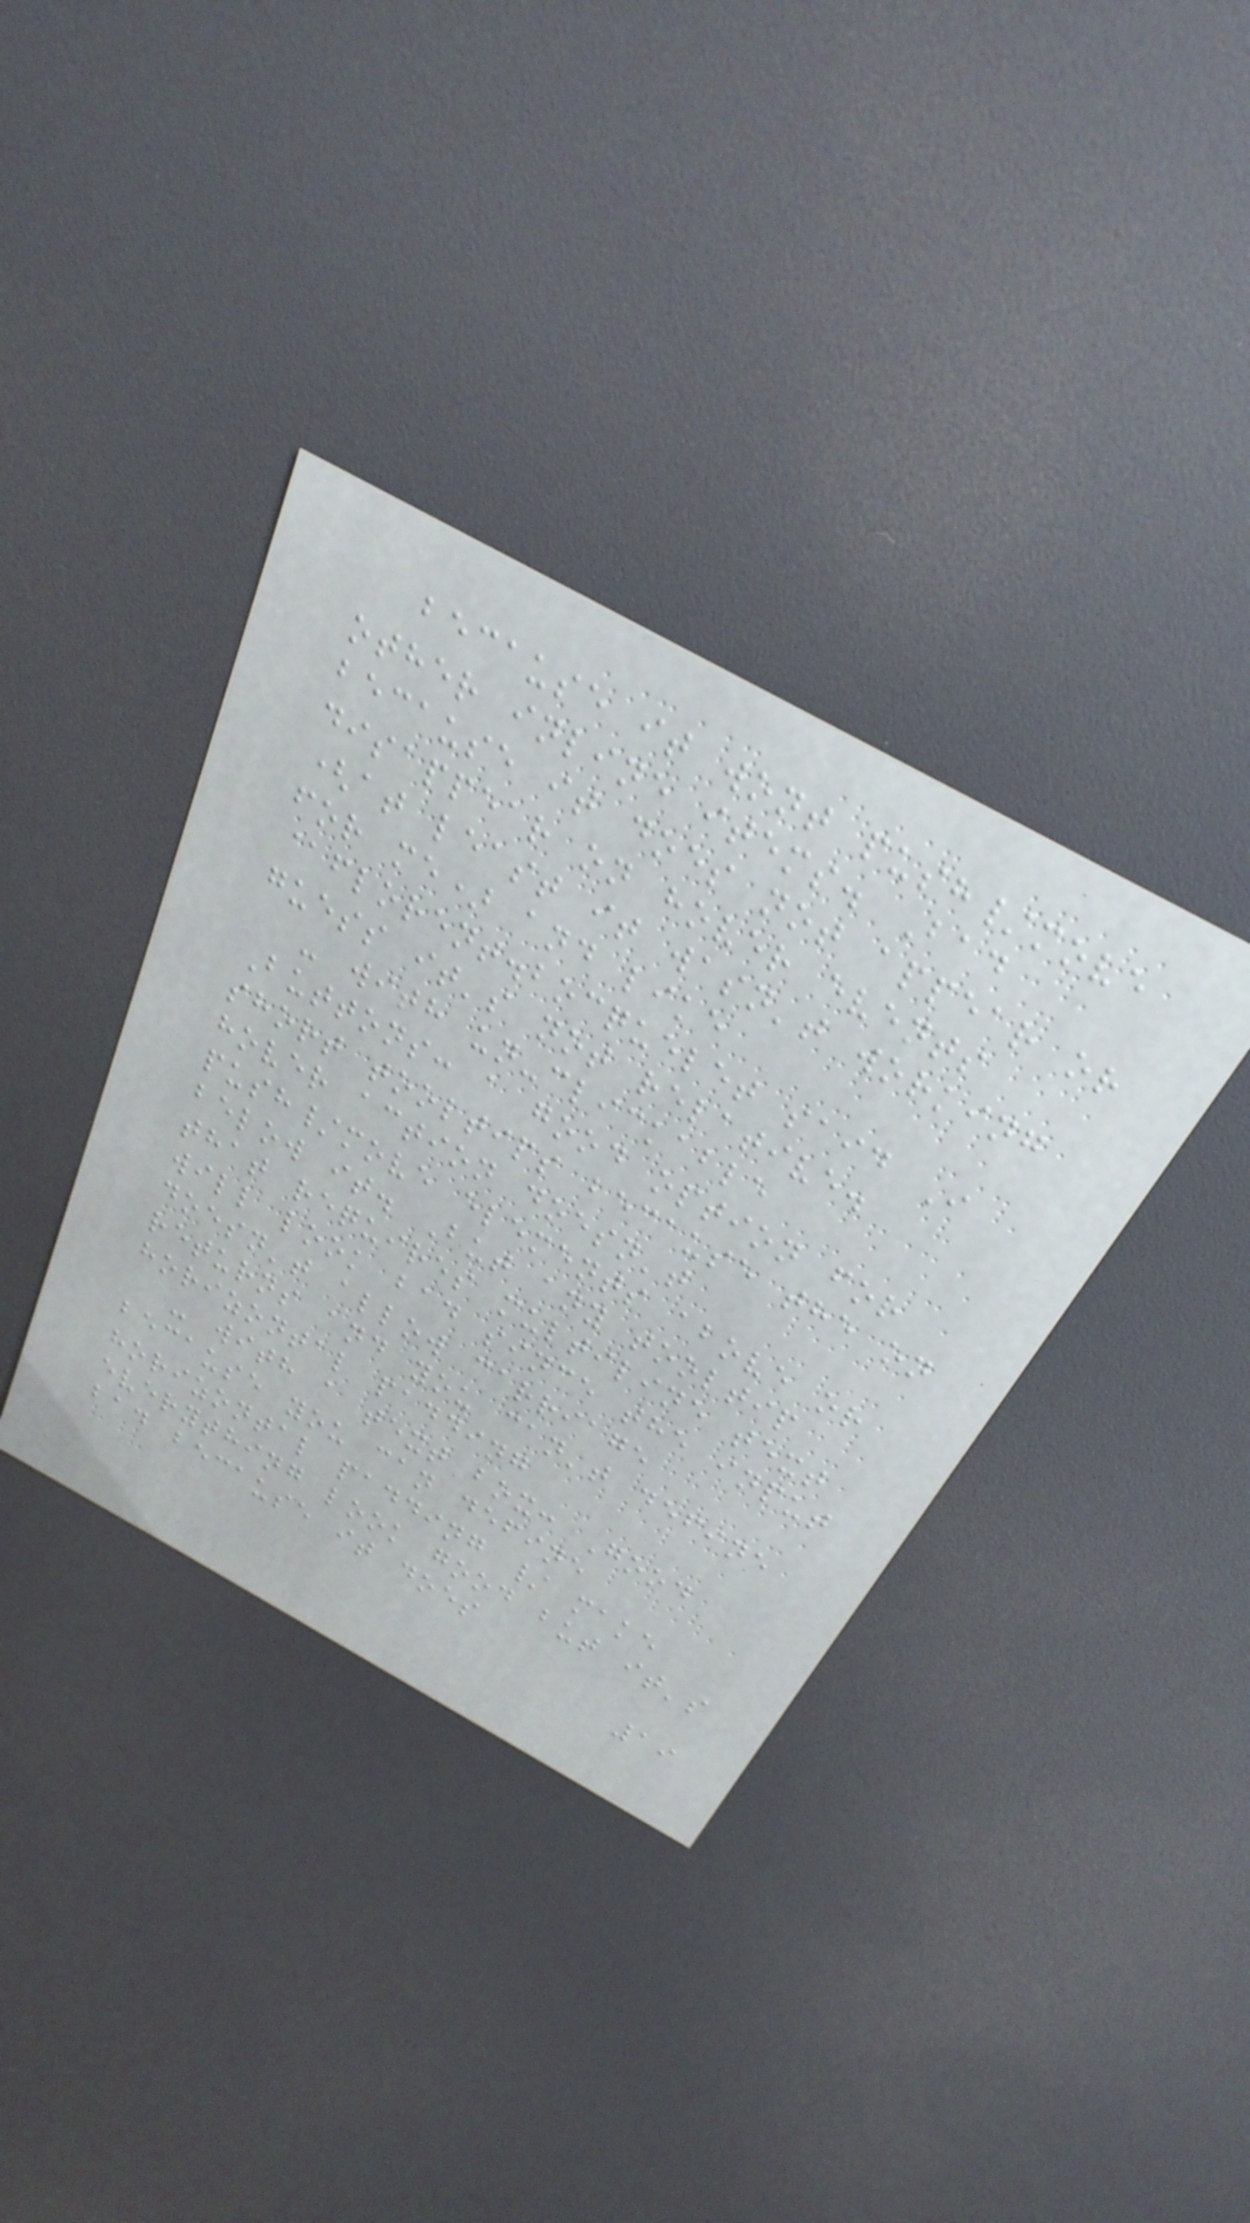because it wont push/move
other inline items. Bad
because it does not appear or
disappear on hover events
(at least it wasn't working
for me) and like
@florent.bocquelet said I
guess it's not relative.
- with un-clickable
Buttons: a good option for
short tooltips because the on
hover action doesn't
push/move elements above or
below it. But any tooltip
that requires multiline text
will look bad since the input
doesn't allow carriage
returns and you can't define
horizontal padding
- with a text box: Good
because you can define
horizontal padding / make
everything look good but it's
bad because it does
19
